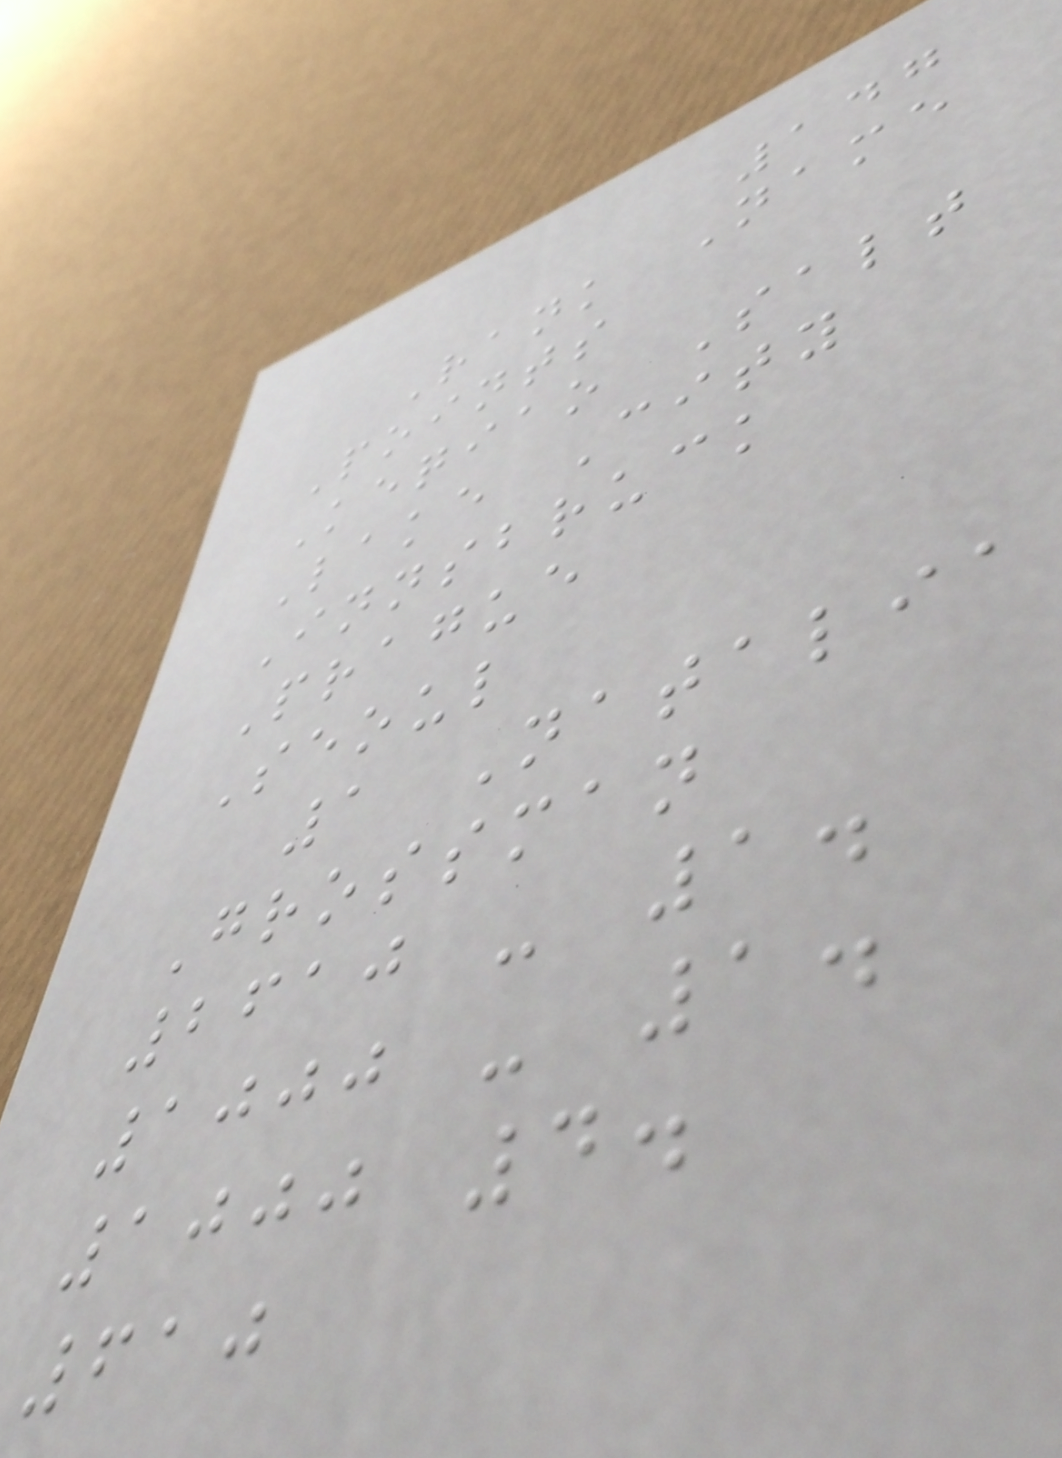147
Rank Name
Points
Keqiao Salt
Lake City
Innsbruck
Prague
Seoul
1 Natalia
Grossman
2610 - 1.
1000 - 1.
1000 4.
610
